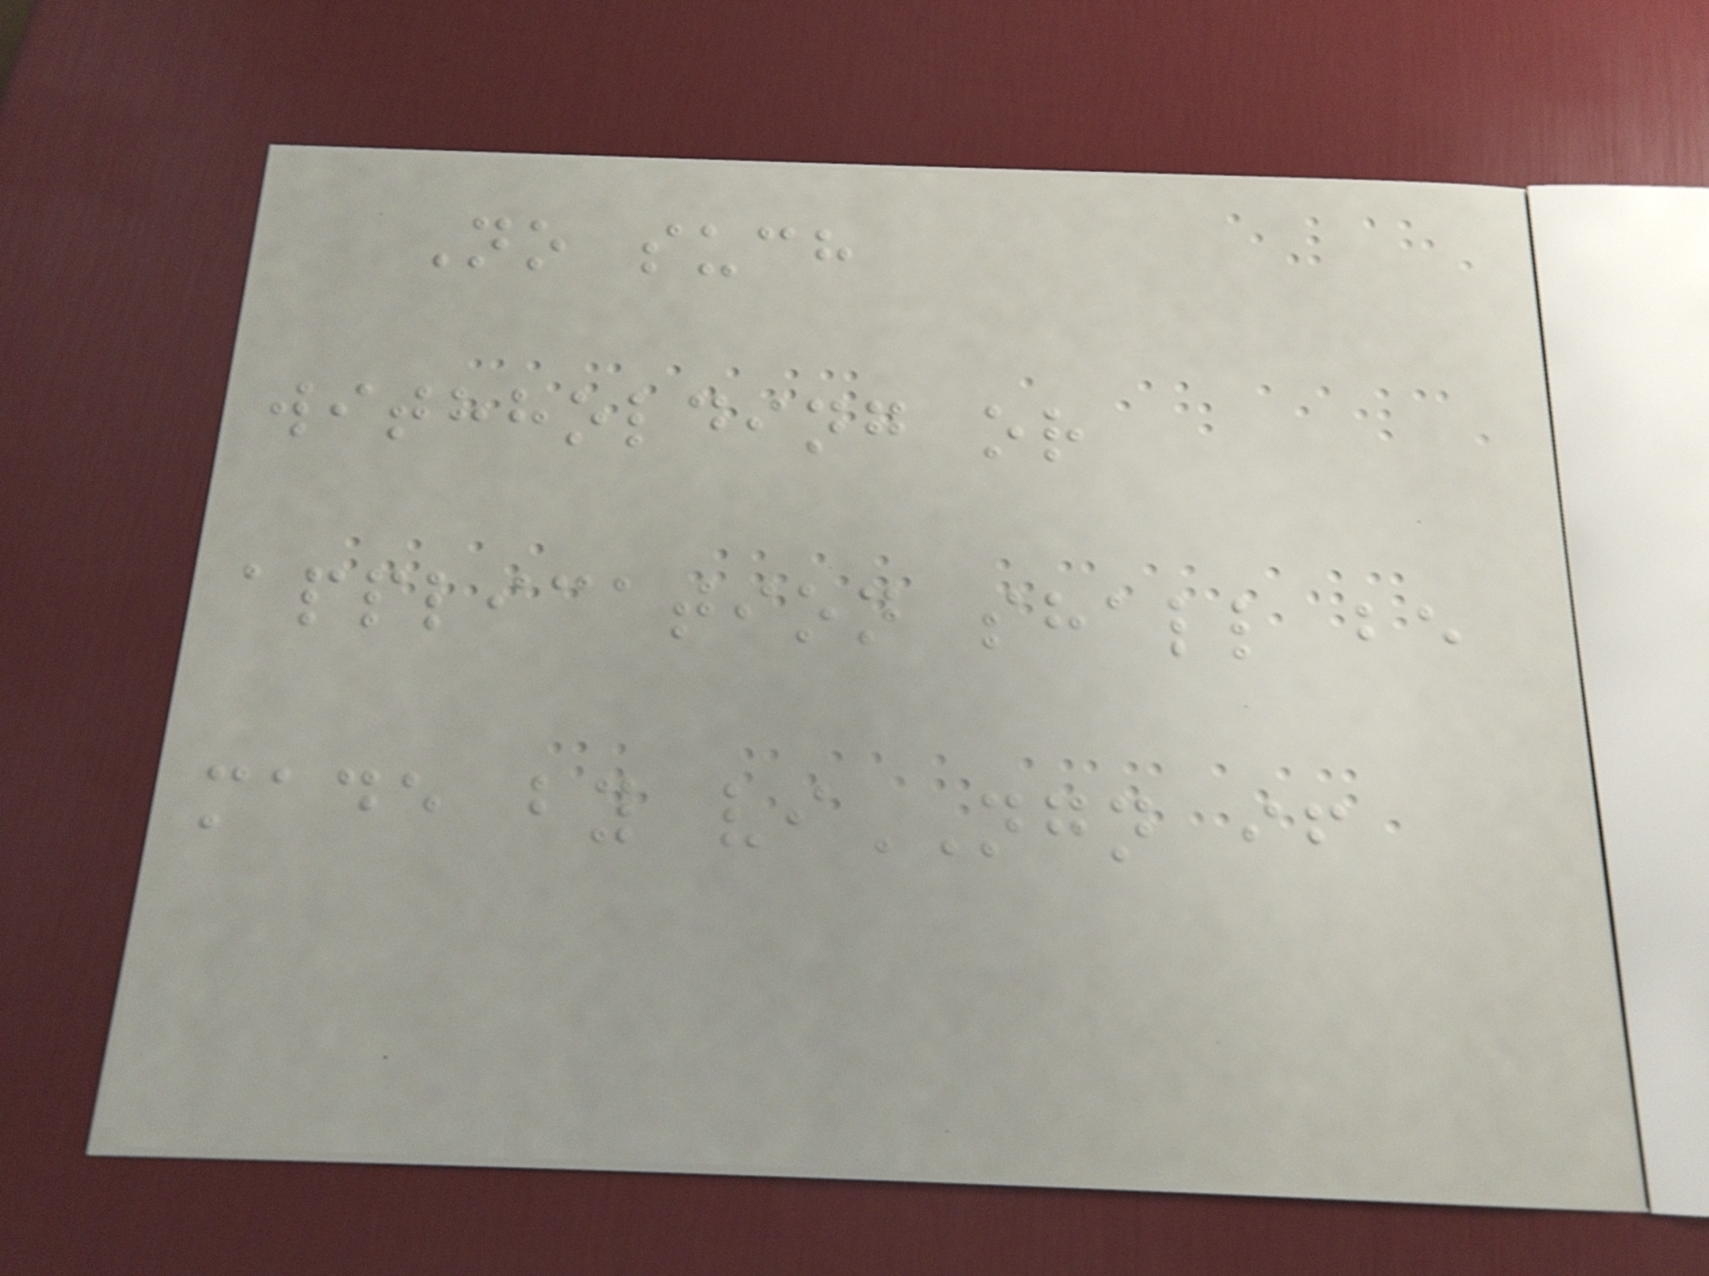No such
withholding or
application shall be
made by viNGN if
